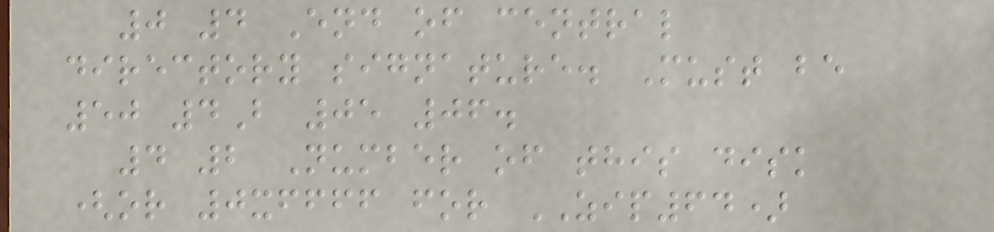0 4 End of central
directory signature. Must be
50 4B 05 06.
4 2 Number of this disk
(or 0xffff for ZIP64)
